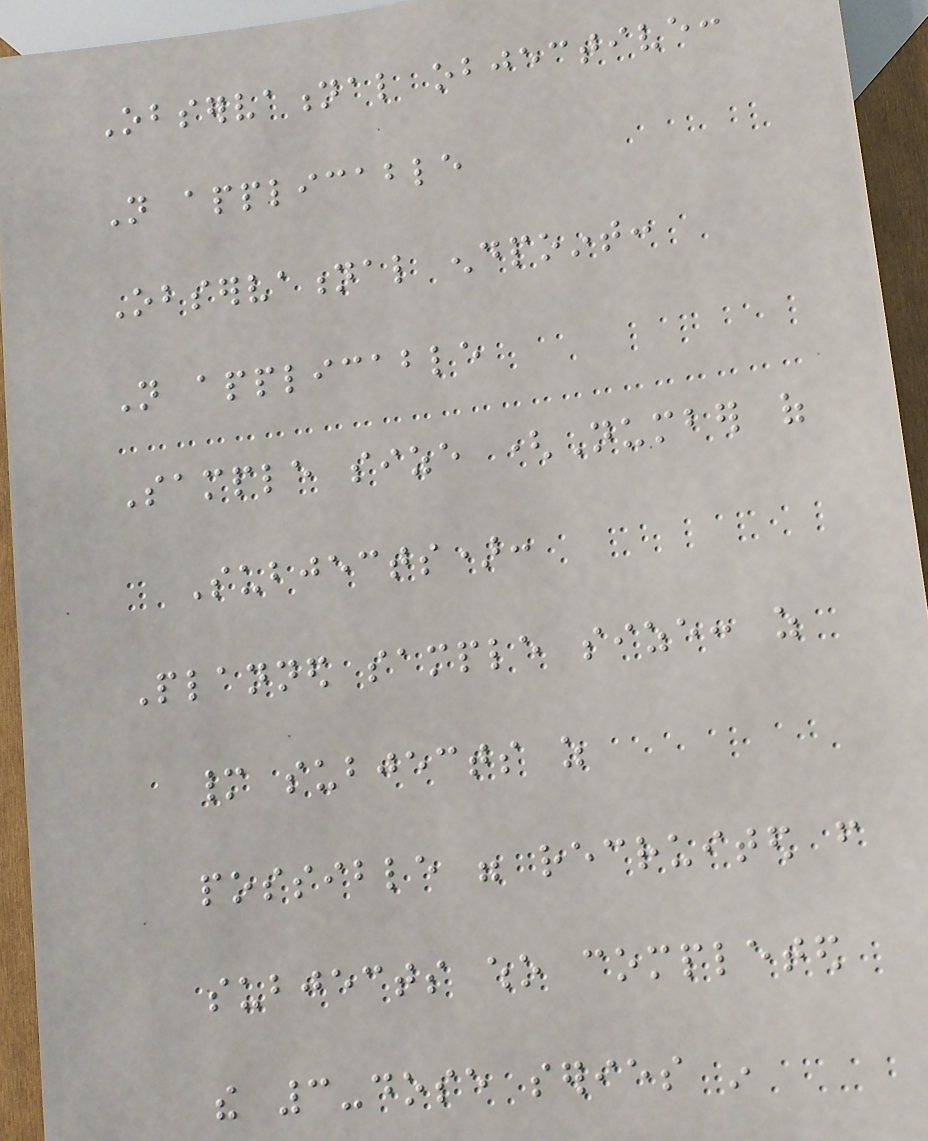Observational objective:
Not applicable
Observational endpoint:
Not applicable
Sample size (Number of
Subjects):
Planned sample size: as
many subjects as
possible were recruited from
subjects who completed
the 3-dose series in
